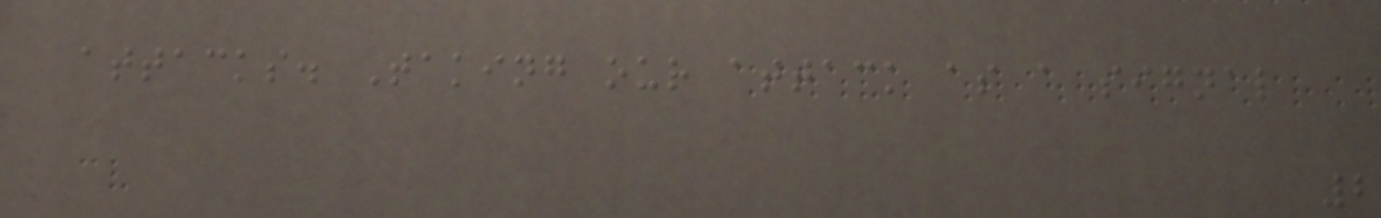attacks. Taking our attack as a signal
2
